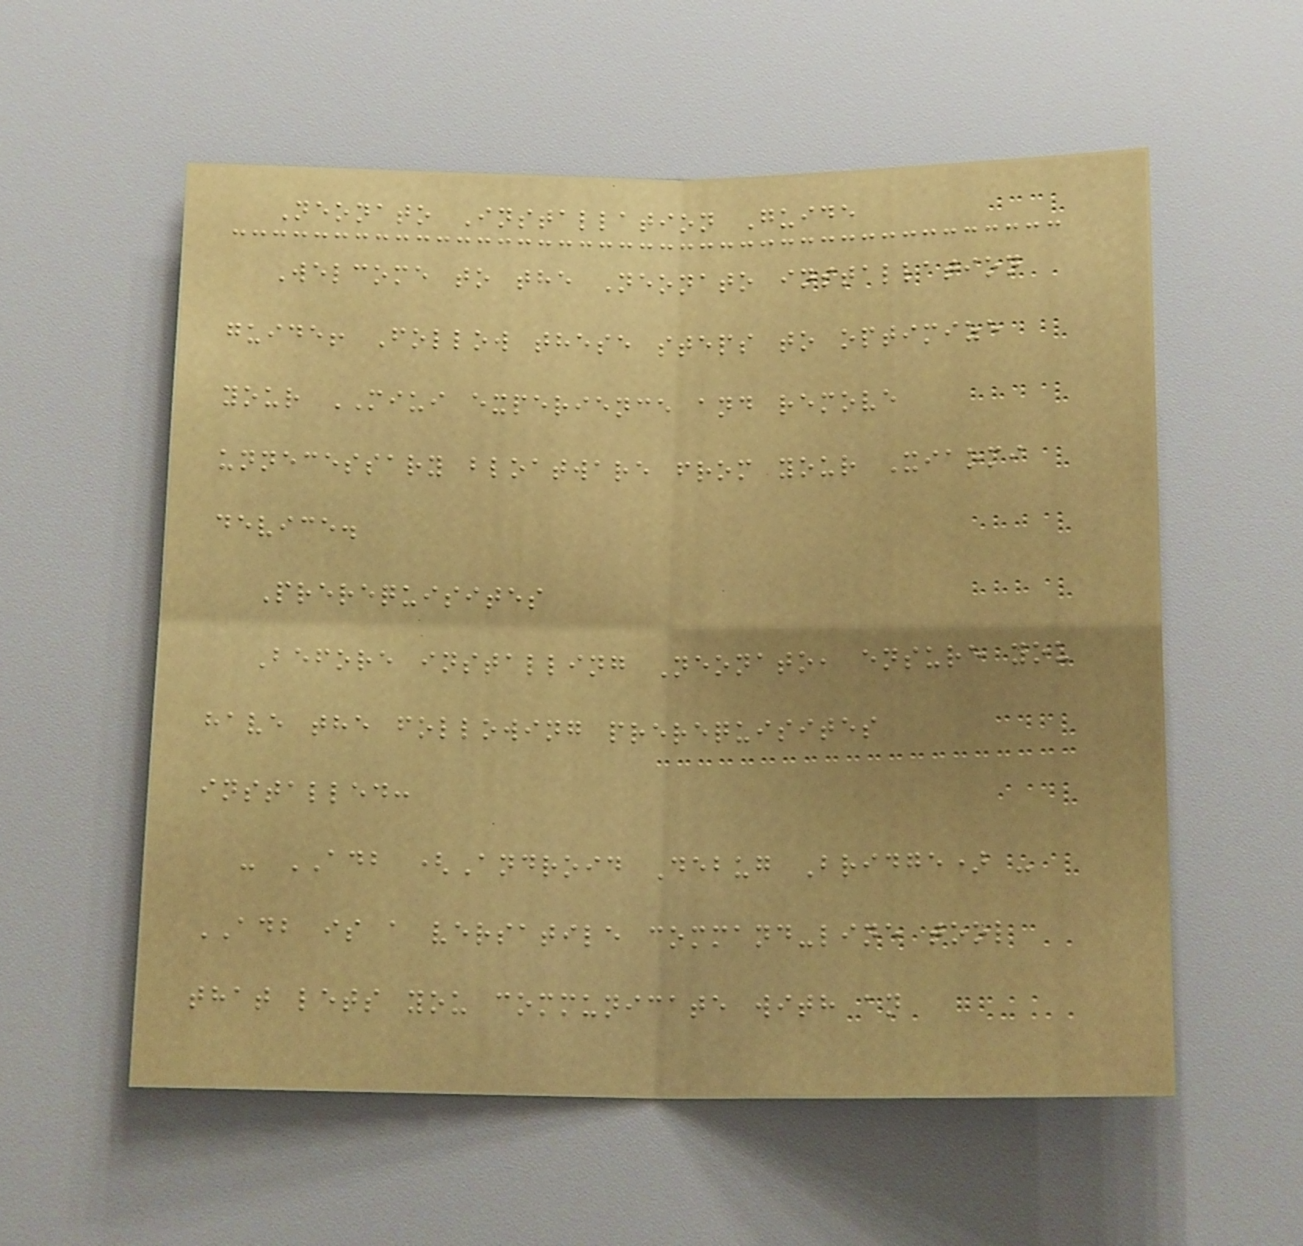Neonato Installation Guide
Welcome to the Neonato installation
guide! Follow these steps to optimize
your MIUI experience and remove
unnecessary bloatware from your Xiaomi
device.
Prerequisites
Before installing Neonato, ensure you
have the following prerequisites
installed:
- ADB (Android Debug Bridge) -
ADB is a versatile command-line tool
that lets you communicate with an
